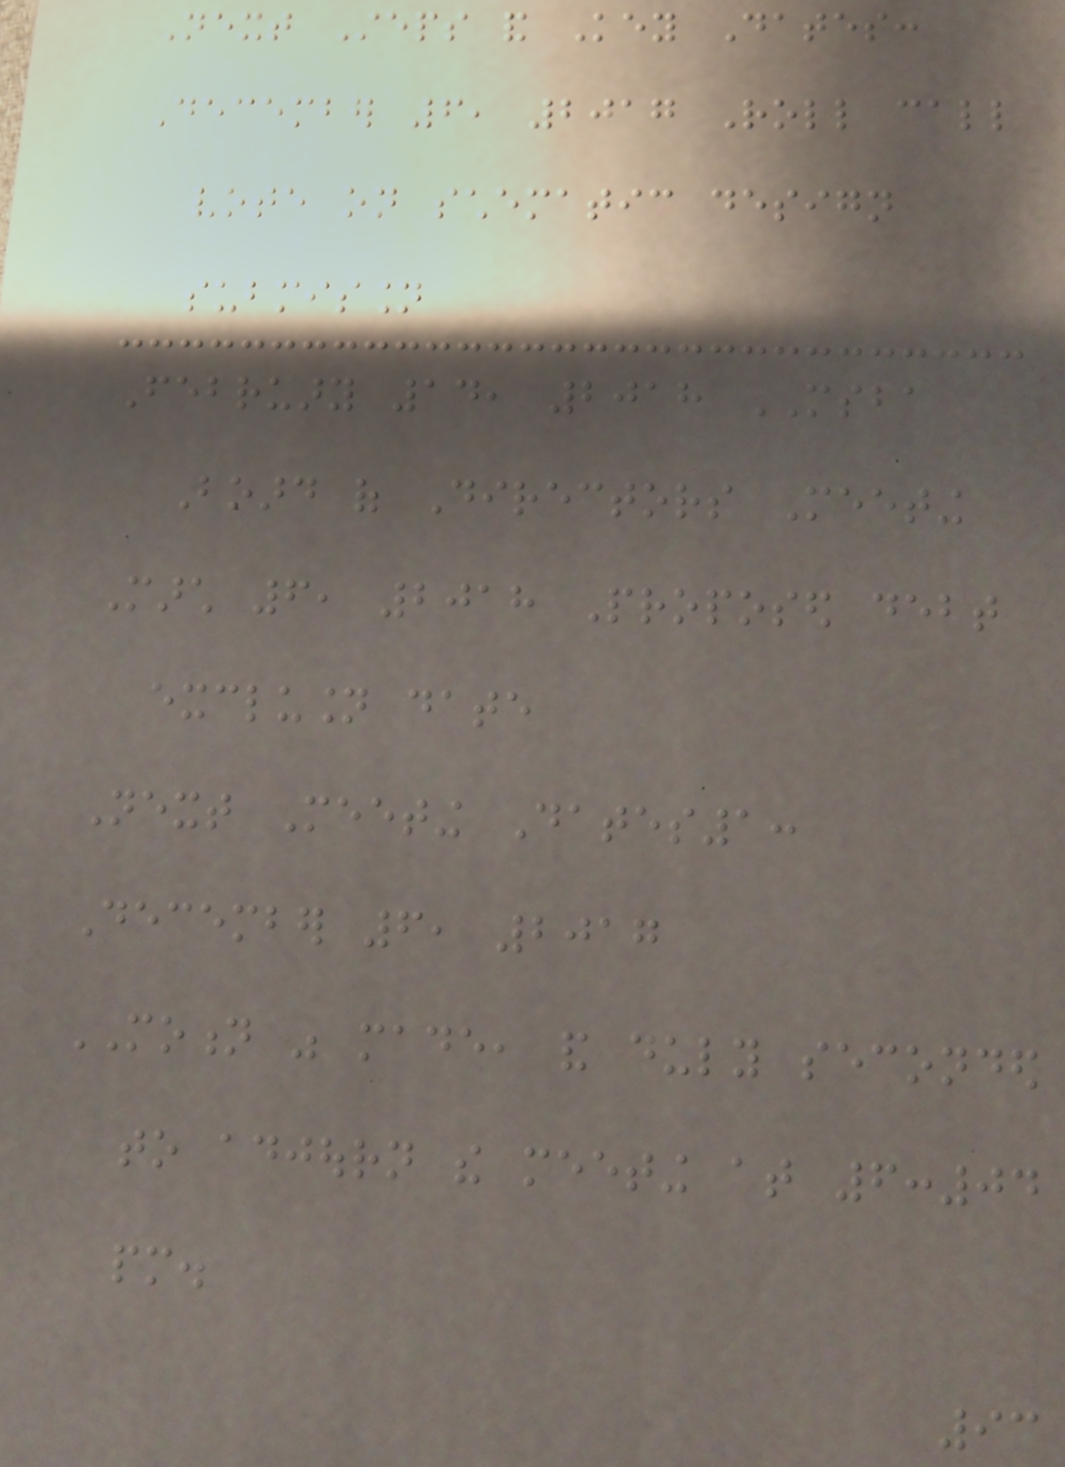Next Steps and Key Dates:
December 6, 2017 Roll call
vote on schematic design
submission
February 14, 2018 MSBA
Board of Directors Meeting
March 6, 2018 Proposed debt
exclusion date
Next Meeting Dates1:
December 6, 2017
MOTION was made, and duly seconded
to adjourn the meeting at 6:04
pm.
93
